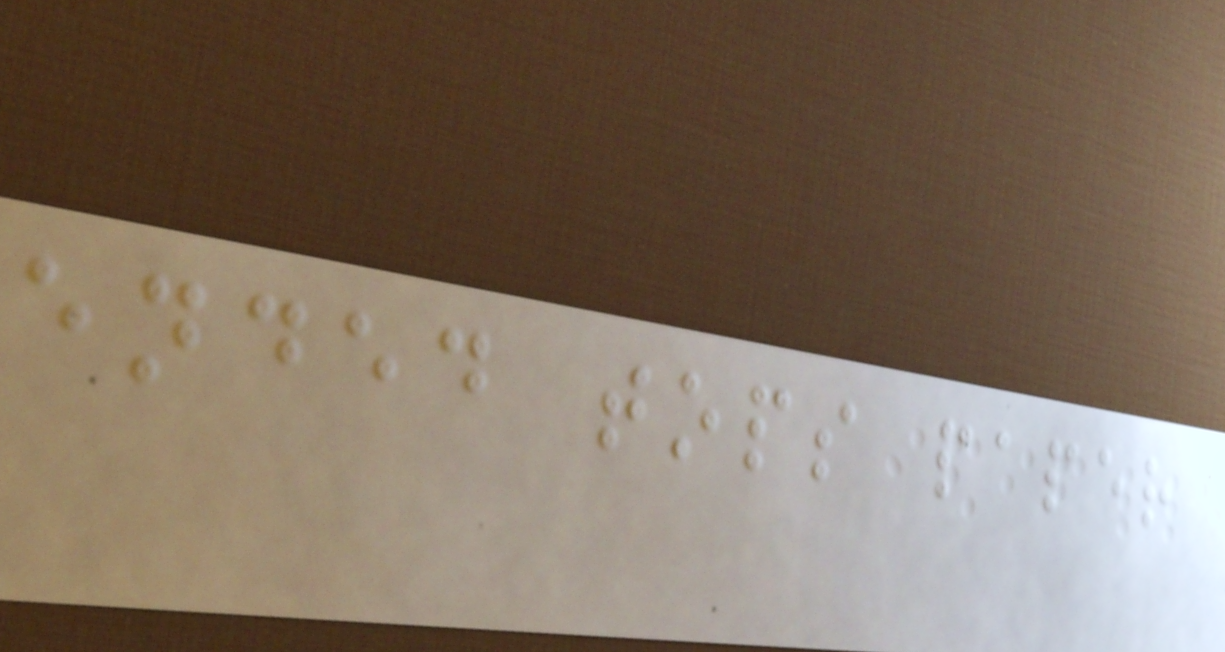ended tops paper
